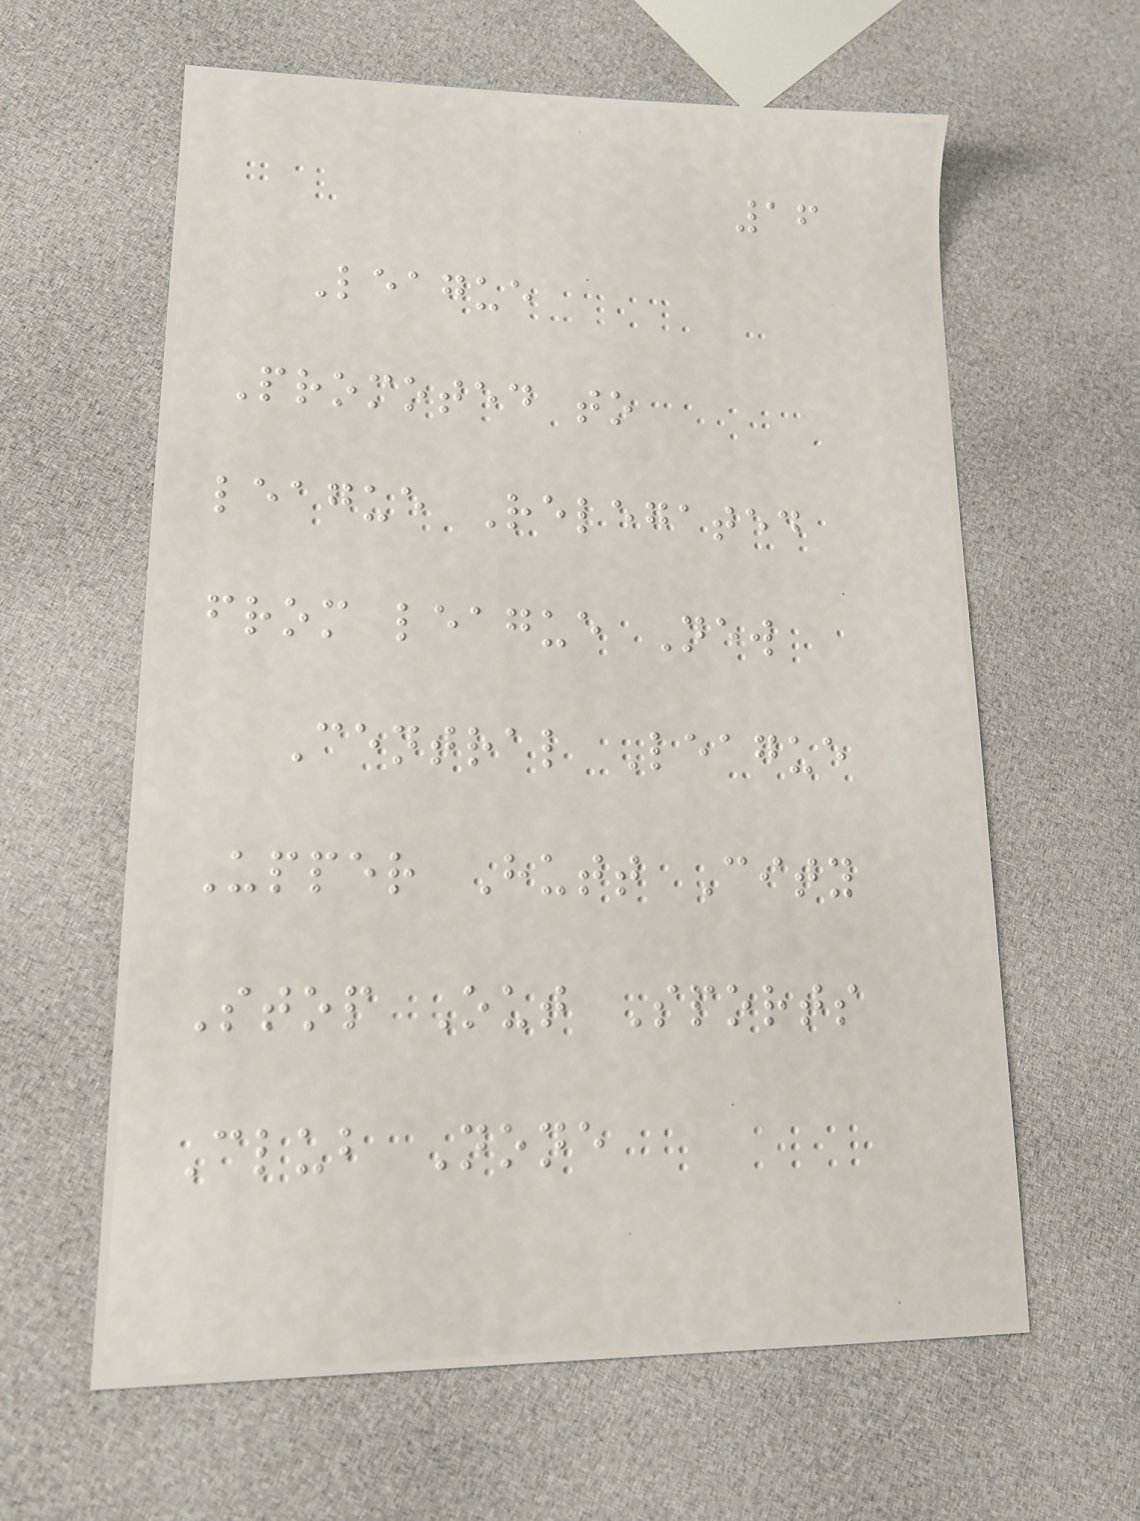16
League
Promoted to
league Relegated
from league New
Central League
Upper Hutt City
Stop Out Sports
Club None
